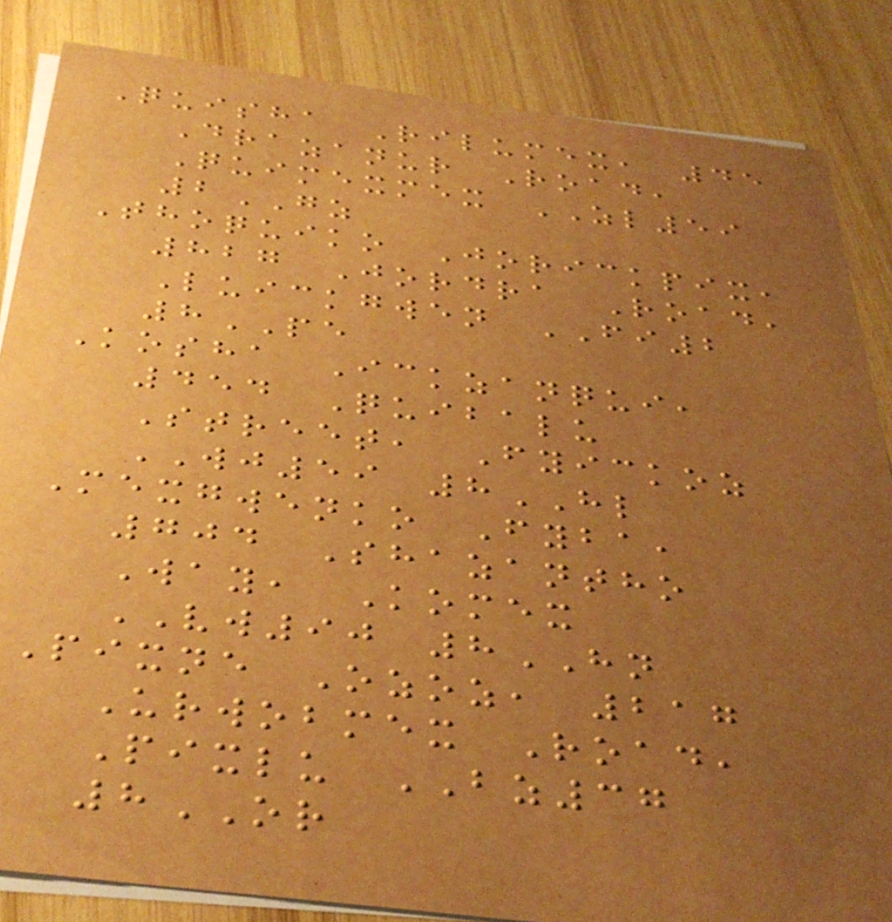Quisha Rilumex, 45
Drazanur Road,
Quimexmex ZL59
2GZ
Thoquiko Jorickpix,
827 Jordra Road,
Luickgwen FI2
8PE
Kosha Ickzanqui,
454 Quibalu
Street, Fyickoz
WJ59 8HL
Mexgwenko Fyba,
704 Shazantho
Way, Komex
VW90 8HN
Pixne Ozoz, 217
Urwobmex Road,
Pixlu BZ37
8OR
